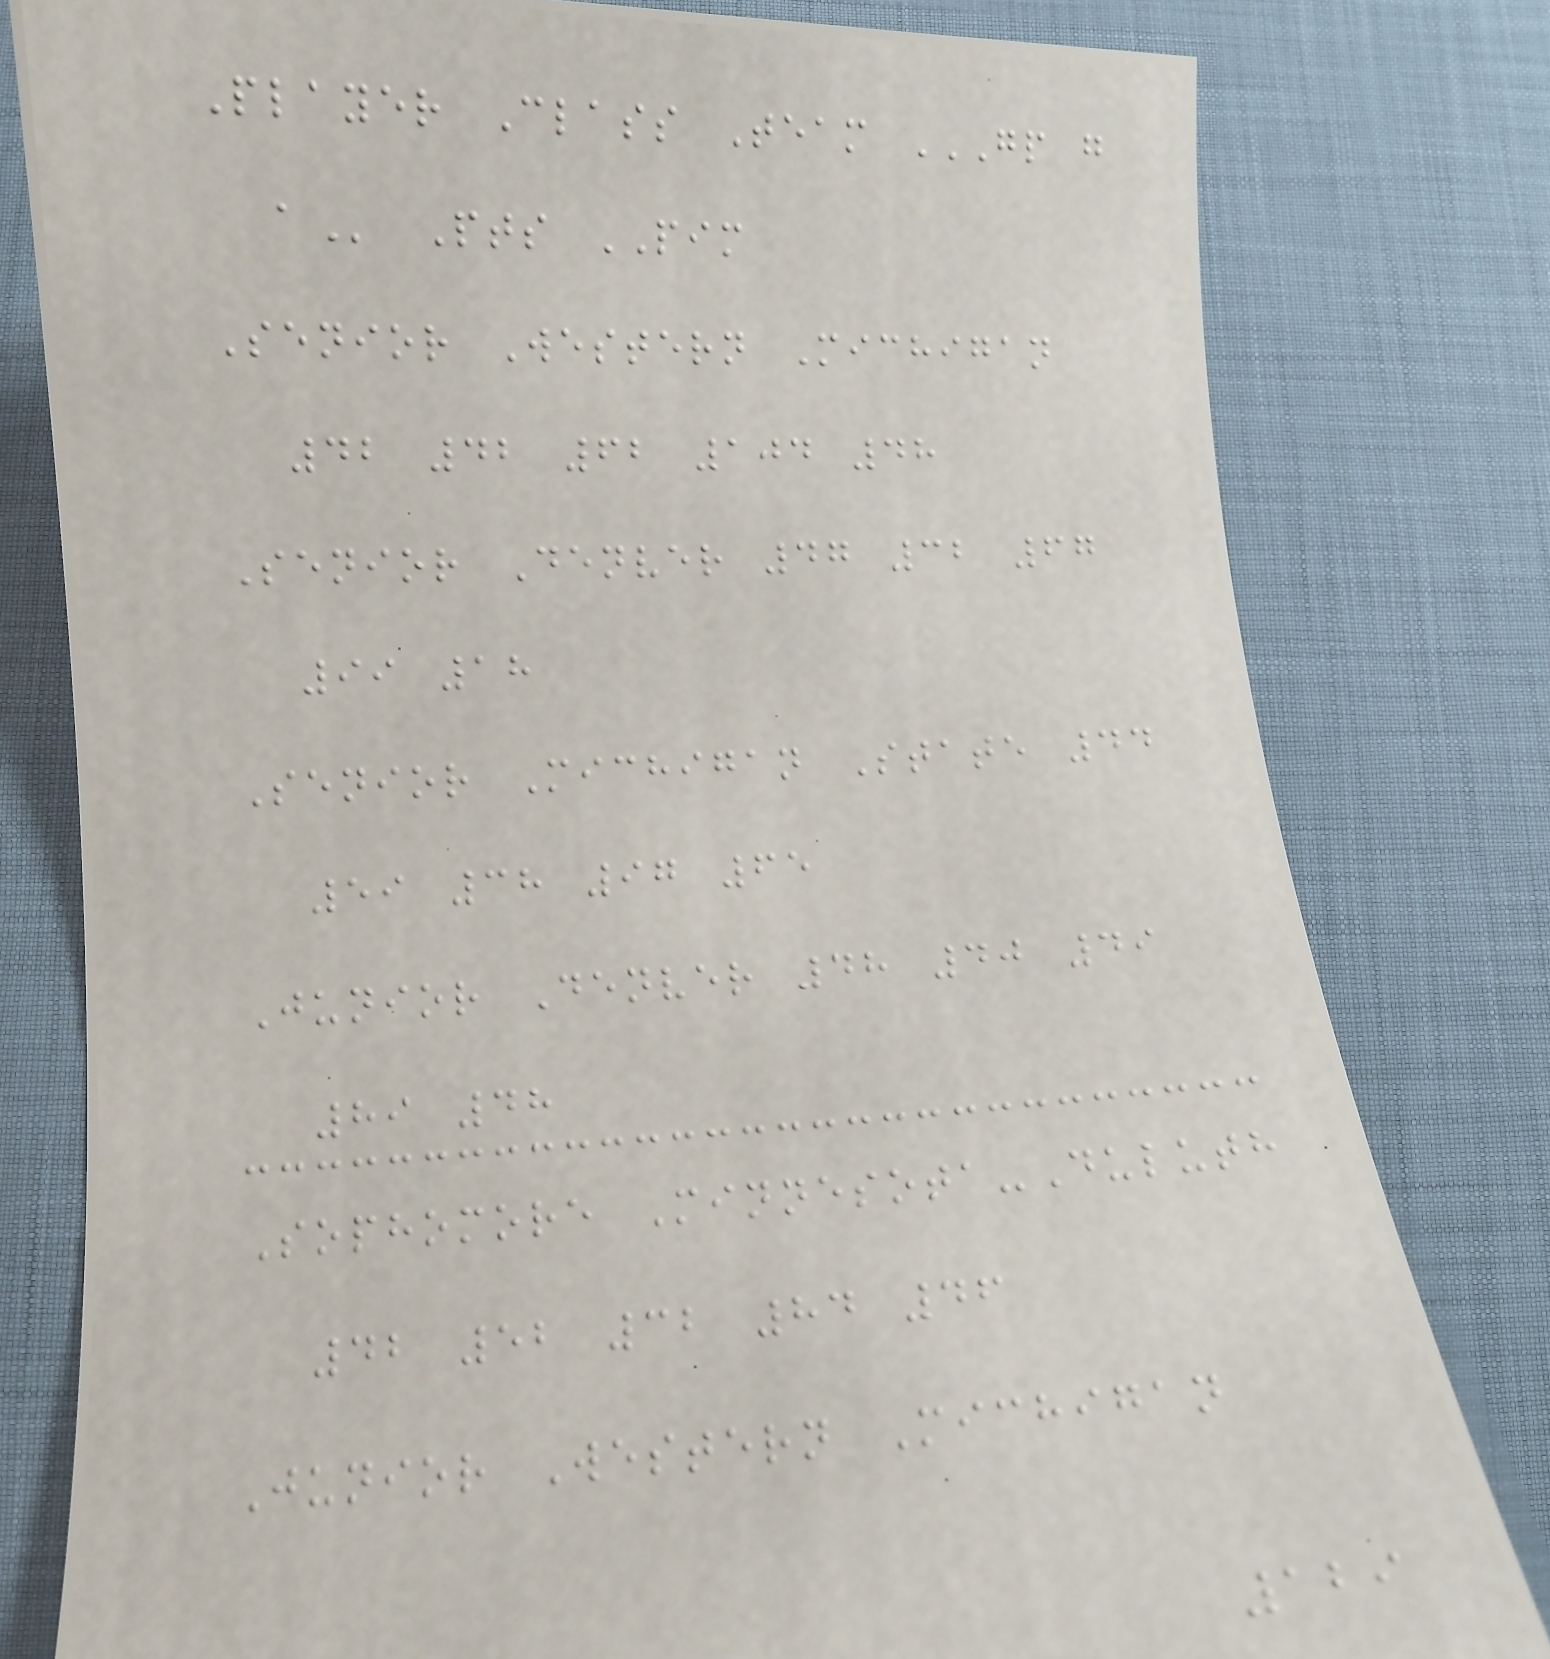Player Class Team GP G
A Pts PIM
Senior Western Michigan
42 42 62 104 48
Senior Denver 47 32 67
99 18
Senior Michigan State 44
59 38 97 65
Junior Denver 48 40 49
89 48
Sophomore Minnesota-Duluth
42 52 32 84 46
Junior Western Michigan
129
